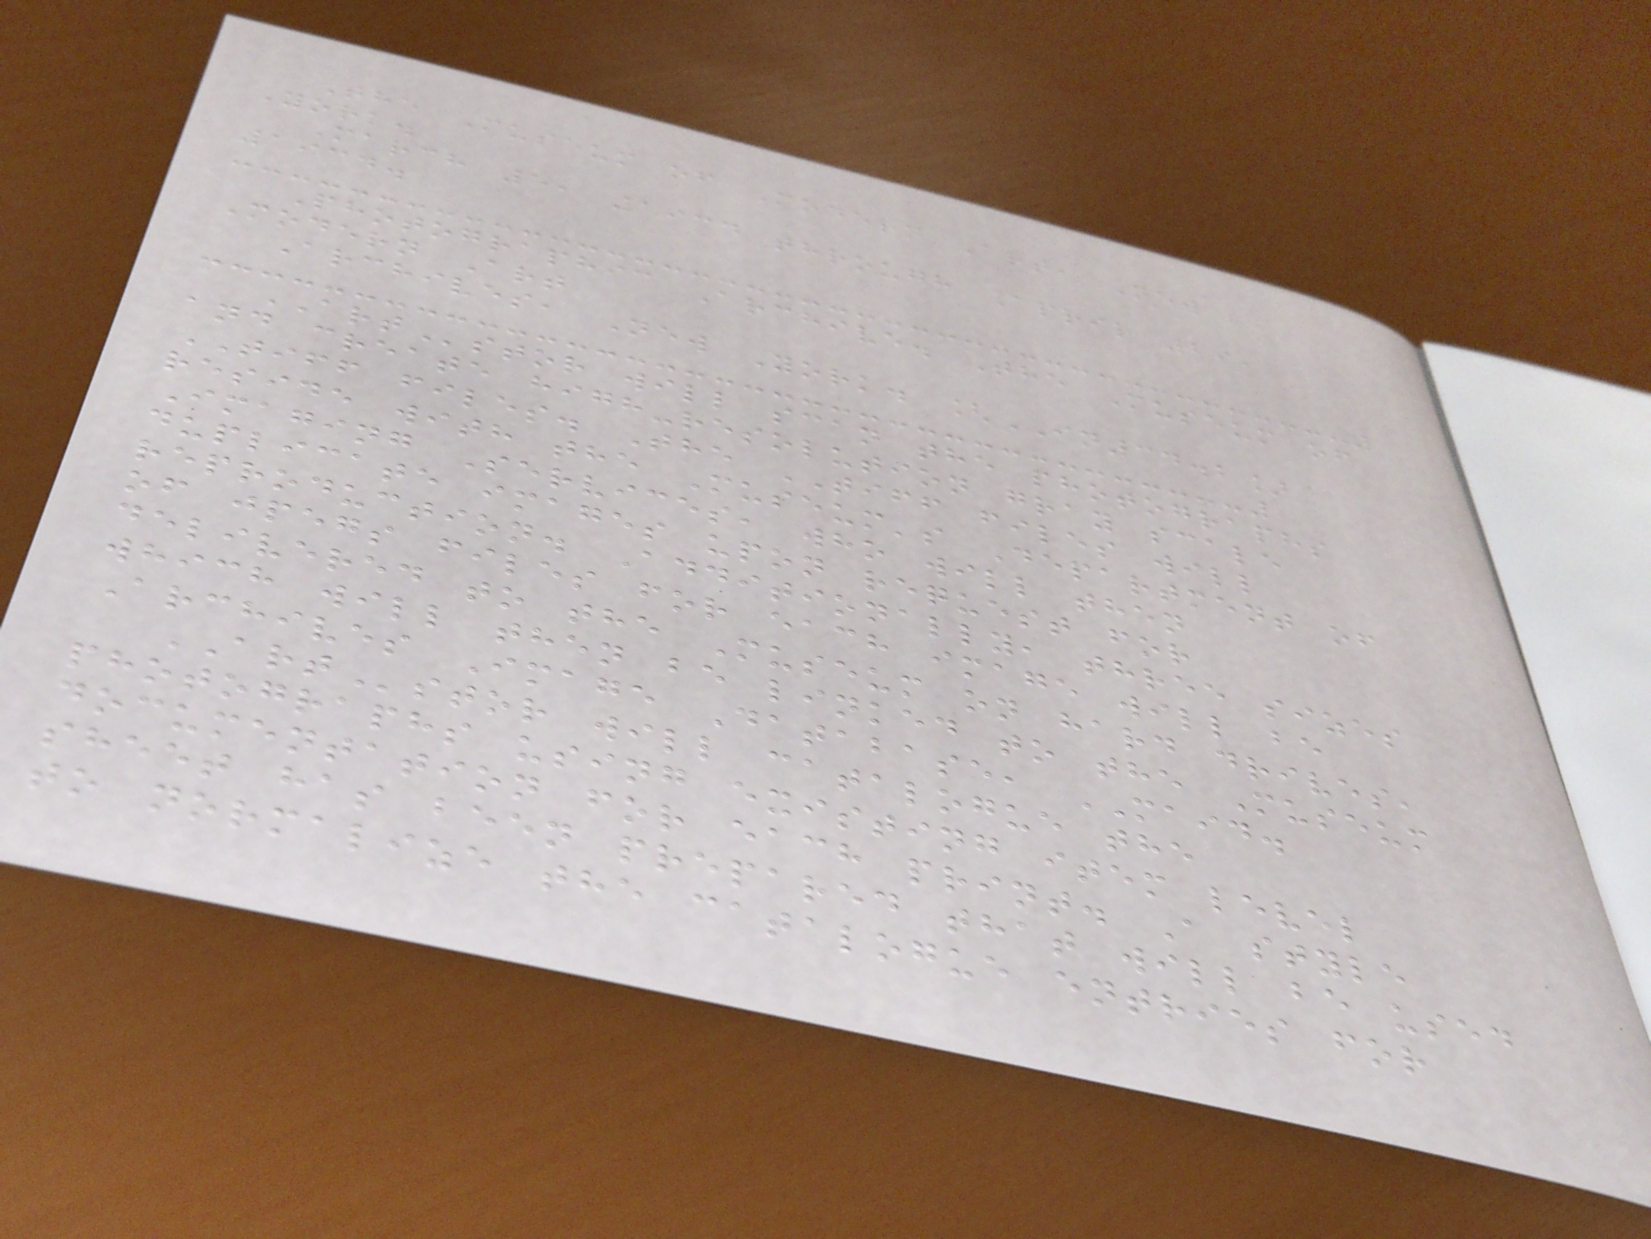The Museum of Modern Art, New
York.
March 5, 1934 through April 29,
1934.
Photographic Archive. The Museum of
Modern Art
Archives, New York. [IN34.2]
ARTstor will scan the photographs
and create high-resolution gray scale
TIFF files. The TIFF files will
reside with the Museum's Department of
Imaging Services, who will then
duplicate images upon request for
reproduction. Additionally, three sizes
of jpegs files for each image will be
delivered to the Museum on hard drives,
which will then be linked to the Museum
Archives Image Database, MAID.
ARTstor will catalogue the
photographs using existing item level
documentation for each print. A style
sheet has been prepared that will be used
to normalize the catalogue entries for
